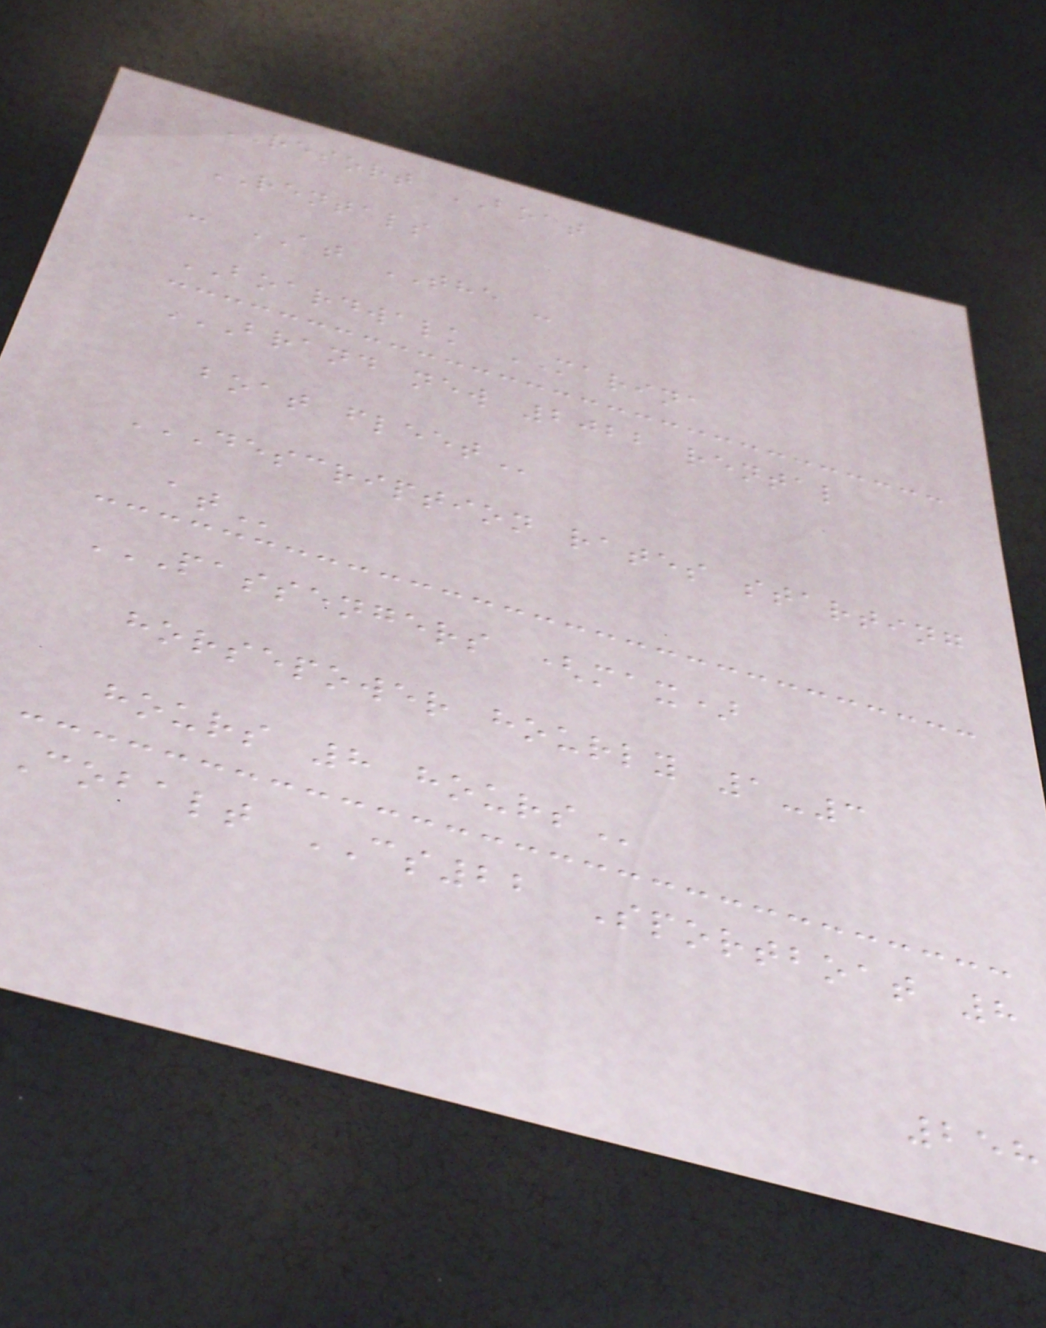RESORT BOAT
RENTALS
- AT THE -
BOARDWALK MARINA
BRAND NEW 2022 RENTAL
BOAT FLEET
DESCRIPTION RATES STARTING
AT
PASSENGERS (MAX)
HORSEPOWER HOURLY 1-3
HOURS 8 HOURS
Cobalt CS22 Sportboat 8
258
